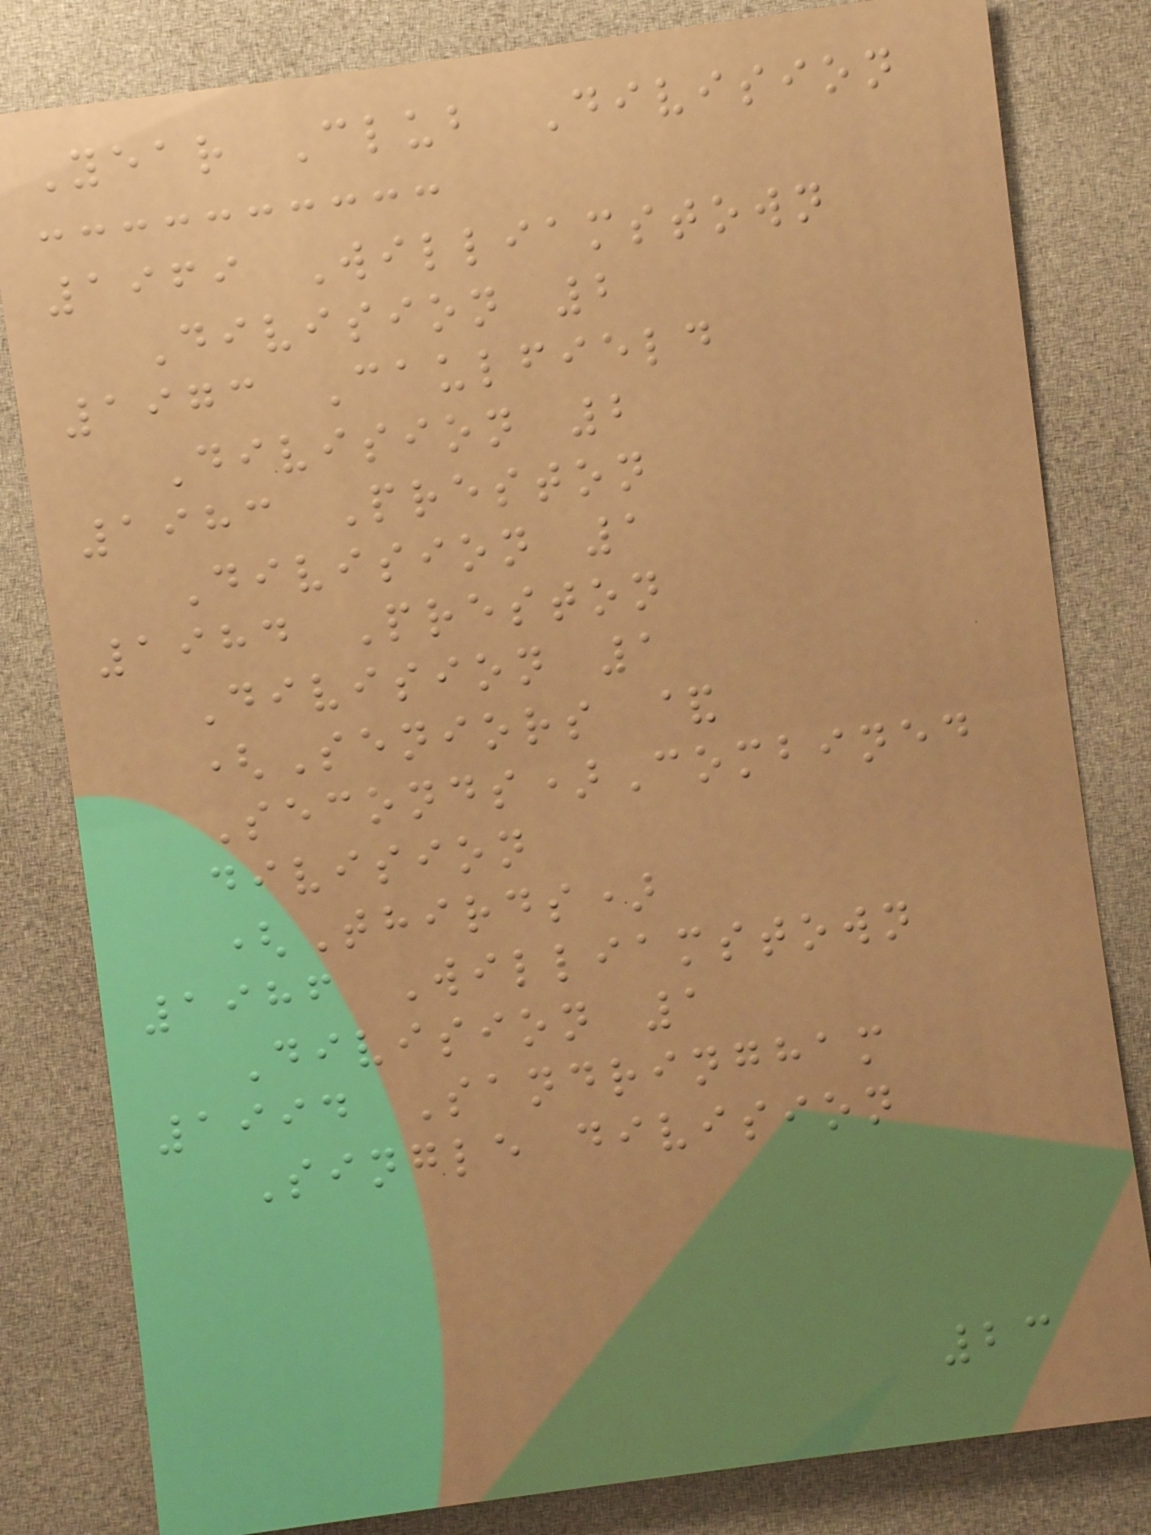Year Club Division
1969 Williamstown
Division 2
1973 Caulfield
Division 2
1983 Preston
Division 1
1984 Preston
Division 1
(Seniors &
Seconds)Combined
division
(Thirds)
1986 Williamstown
Division 1
1994 Sandringham
Single division
23
